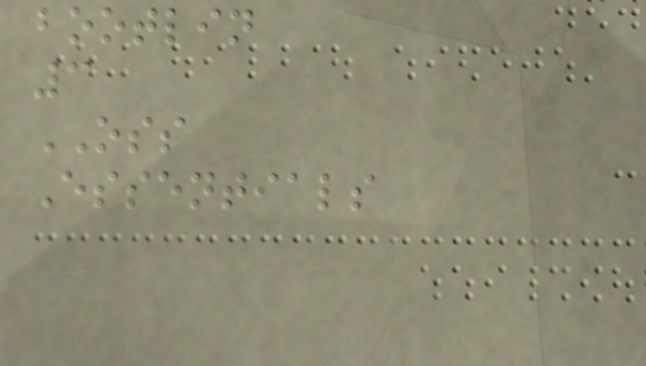bootlin
3
OSS
Essentials
